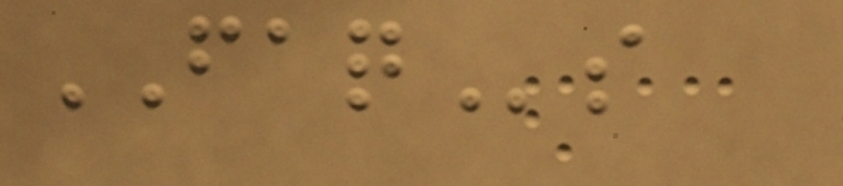FAQs
